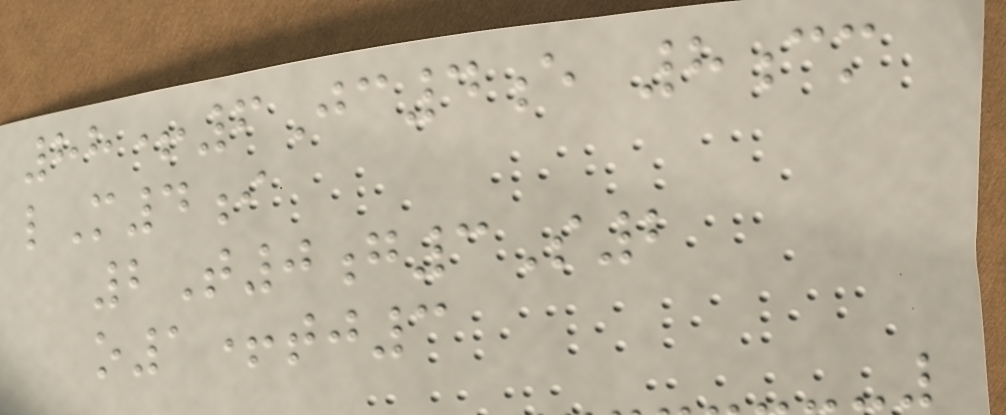88+6Jc4e 8cm
lM4i
2T0g3S2
o1+tj3
